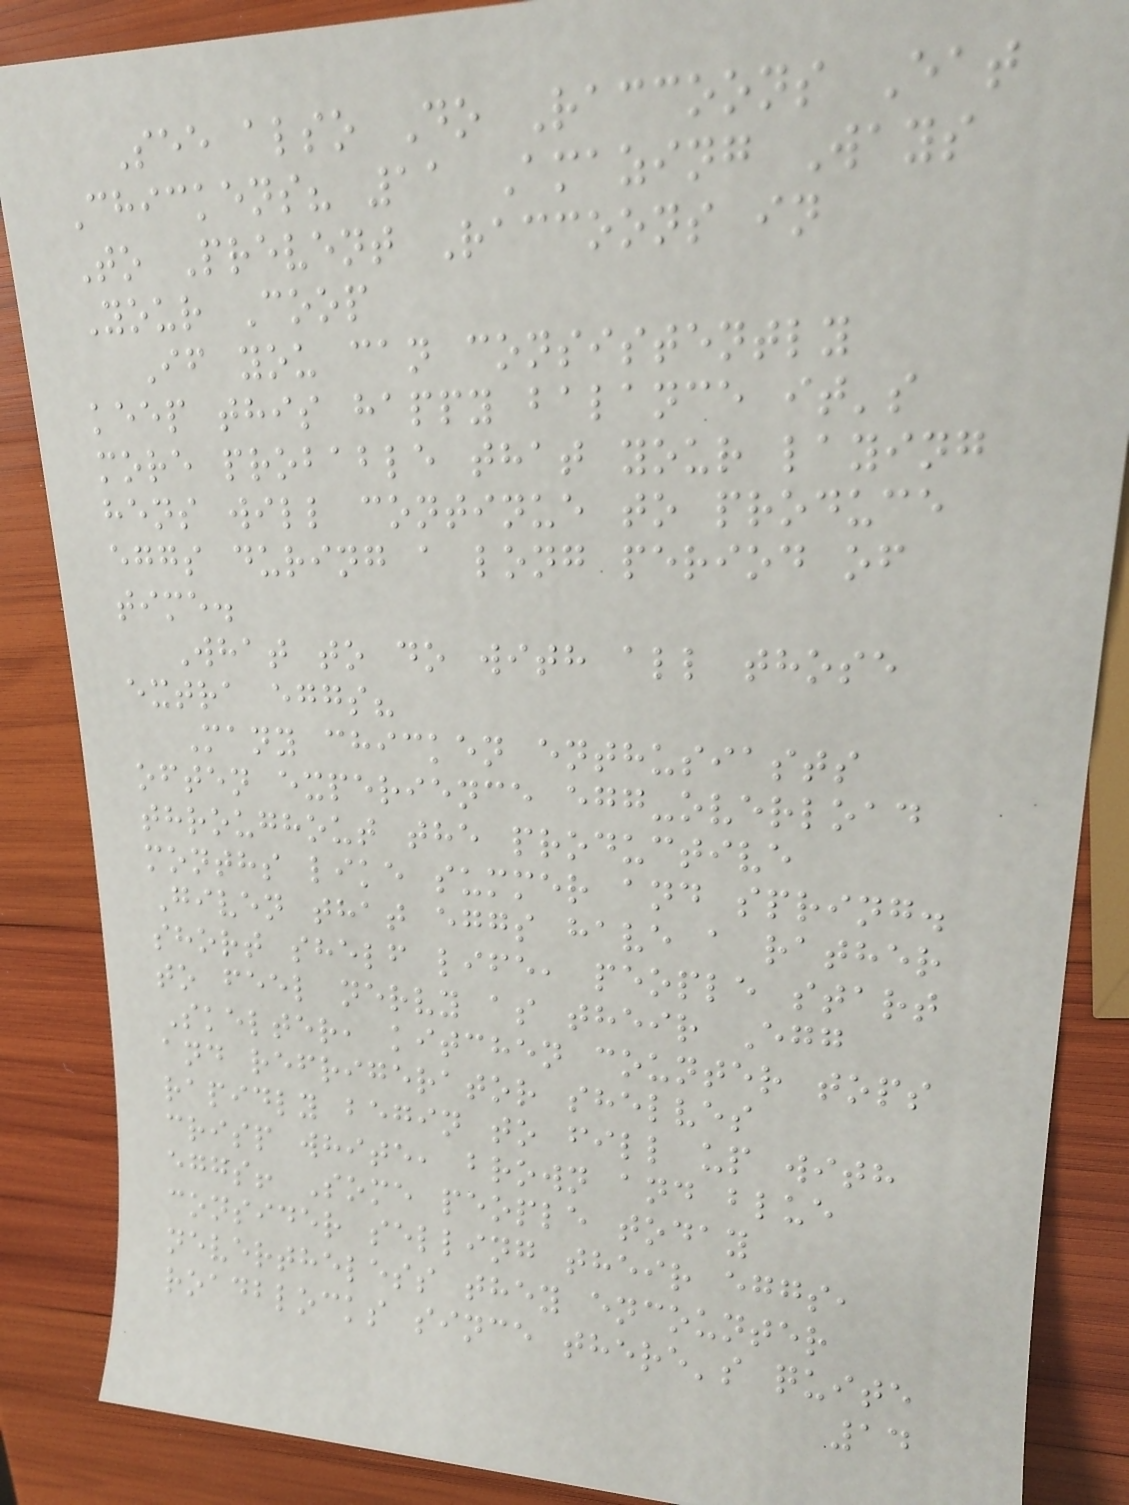See also Do Raccoons Eat
Chickens? 11 Amazing Ways
To Prevent Raccoons in
Your Coop
If you can consistently
keep this happy balance it's
more probable that your laying
hens will continue to produce
eggs during a long period of
time.
What to do with all those
extra eggs?
Many chicken enthusiasts
often experience egg-overload
throughout the productive
months like summer and spring.
Given that eggs have a rather
short shelf life, people start
to feel nervy as their Egg
Skelter, kitchen counter tops
and refrigerator shelves
rapidly begin to fill up with
crisp white, brown and blue
eggs! Some people today
consider selling their eggs,
nevertheless they encounter
roadblocks since there's quite
14
